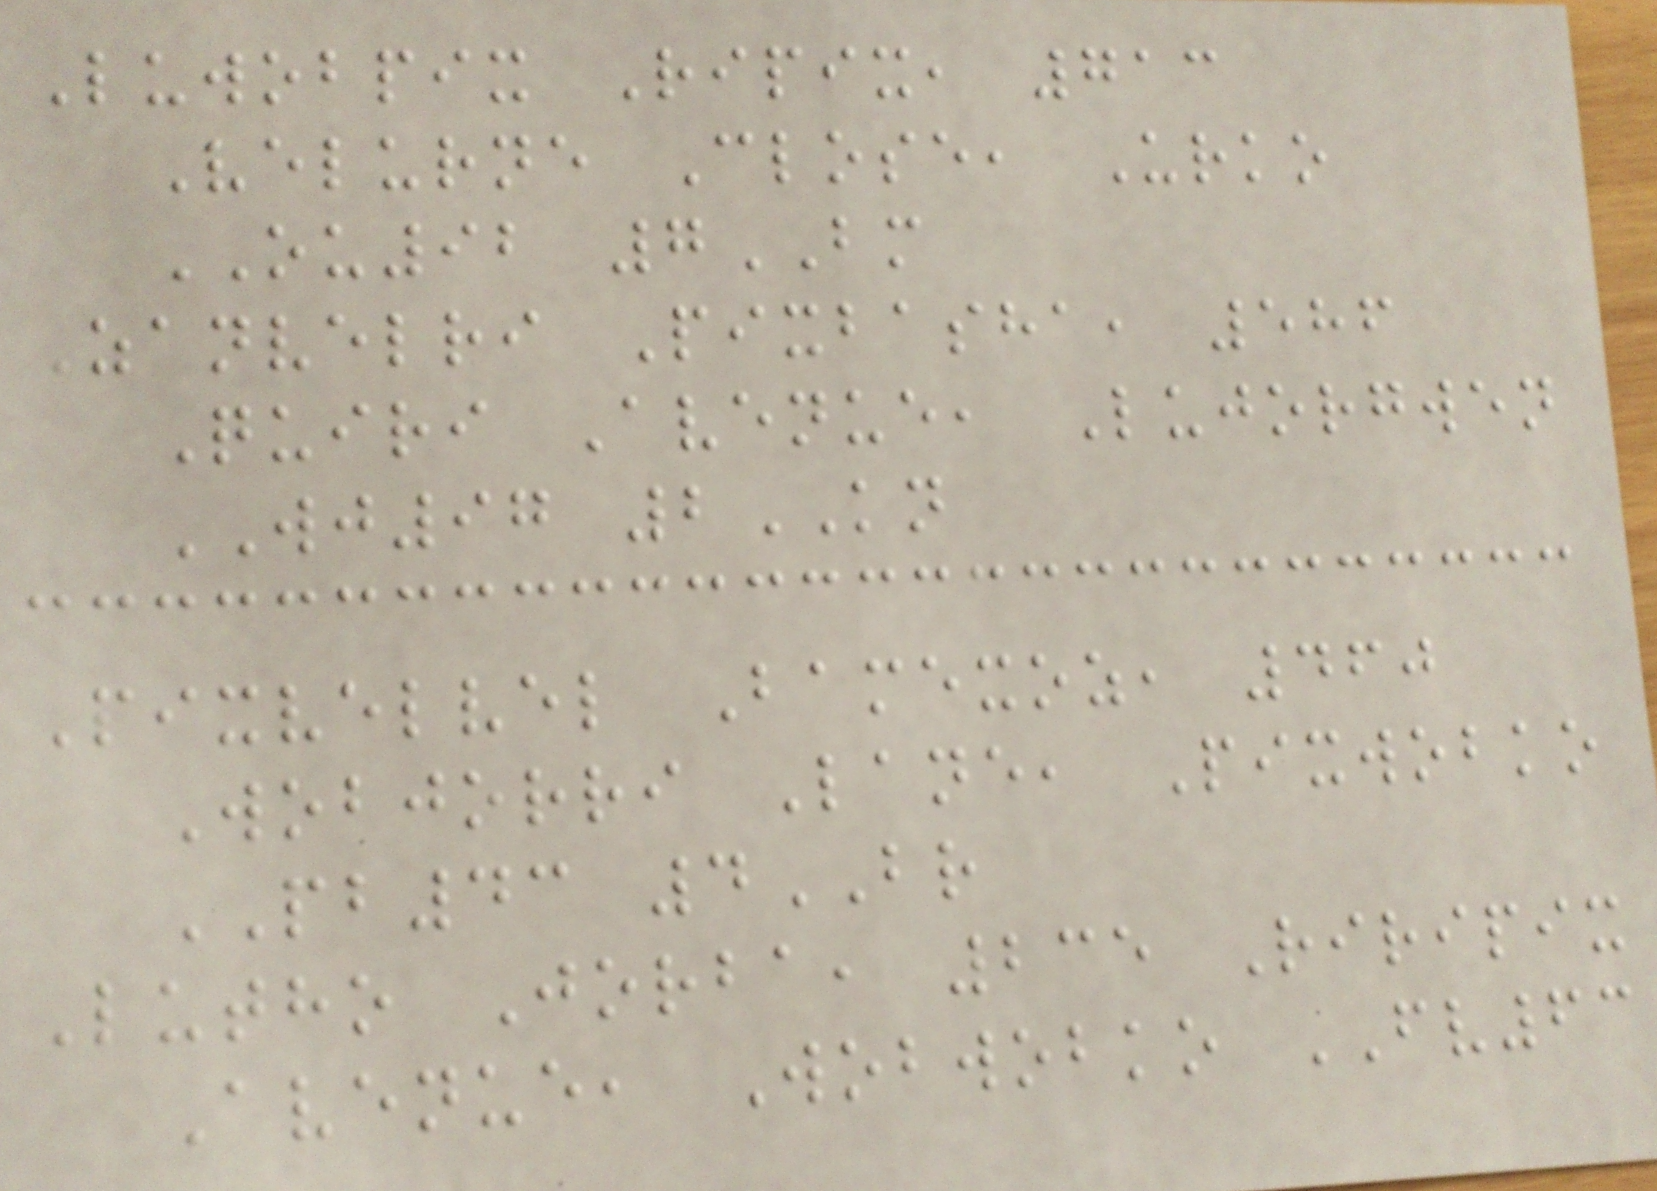Luwobpix Ripix, 713
Velurne Close, Urko
OU92 7BM
Zanvelri Pixbasha, 586
Quiri Avenue, Lujorgwen
WJ97 2KN
Pixvelvel Bamexoz, 460
Wobjorri Lane, Pixwobko
PB43 4BR
Lutho Jorba, 235 Riripix
Avenue, Wobwobko FV63
